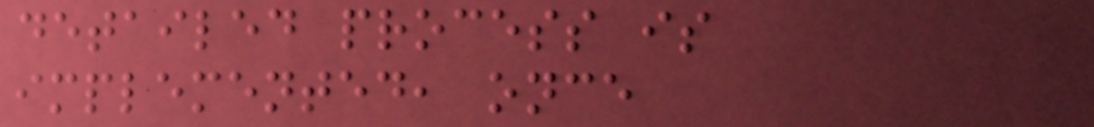detailed process is
implemented, once
